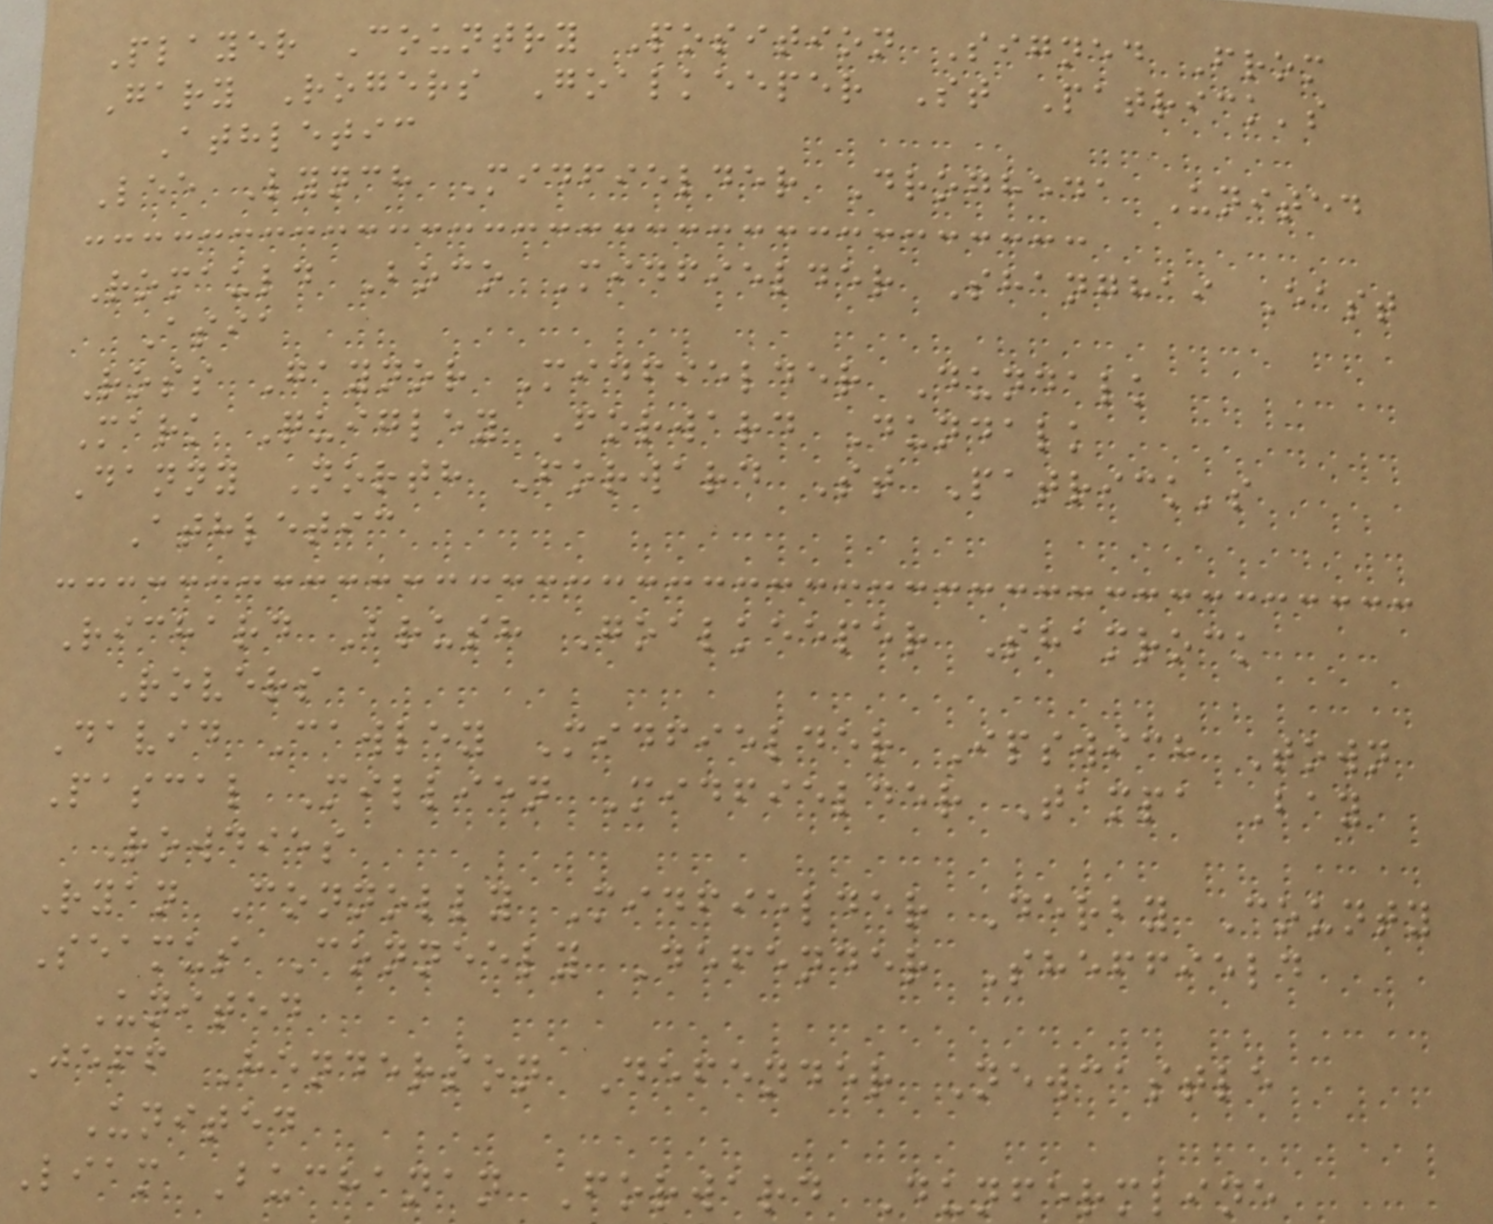Player Country Position Signed From
Gary Rogers Goalkeeper St Patrick's
Athletic
Lee Lynch Midfielder Drogheda United
Romauld Boco Midfielder Shanghai East
Asia
Ross Gaynor Midfielder Dundalk
Mark Quigley Forward Dundalk
Danny North Forward St Patrick's
Athletic
Richard Brush Goalkeeper Shamrock
Rovers
David Cawley Midfielder Ipswich Town
Pascal Millien Midfielder Tampa Bay
Rowdies
Ryan Connolly Midfielder Derby County
Seamus Conneely Defender Sheffield
United
Jeff Henderson Defender Newcastle
United
Liam Buchanan Forward Dunfermline
